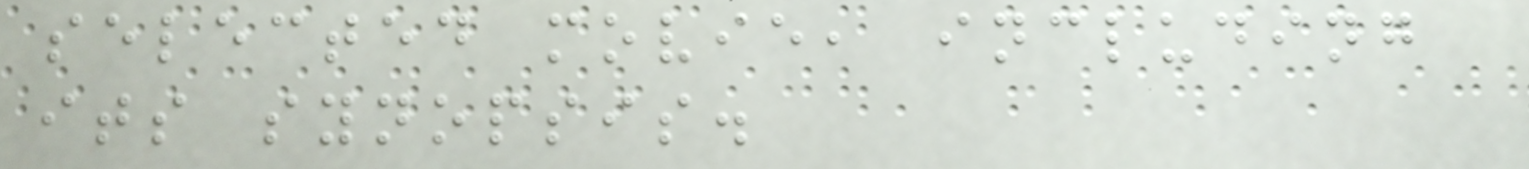selected movie, including
its synopsis.
